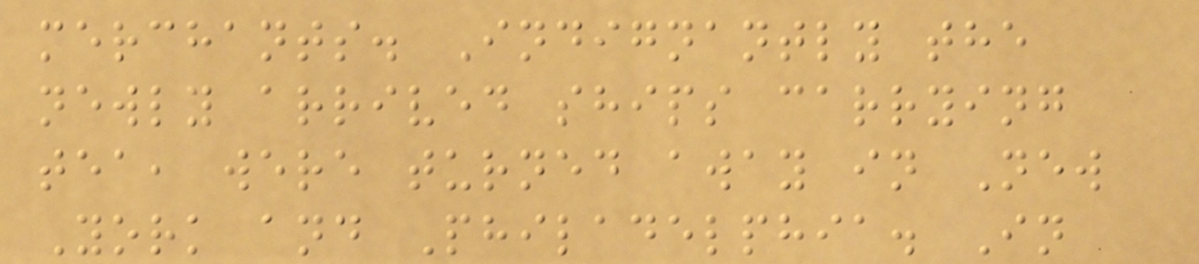merchants. Indignantly the
newly arrived ships carrying
tea, were turned away in New
York and Philadelphia. In
